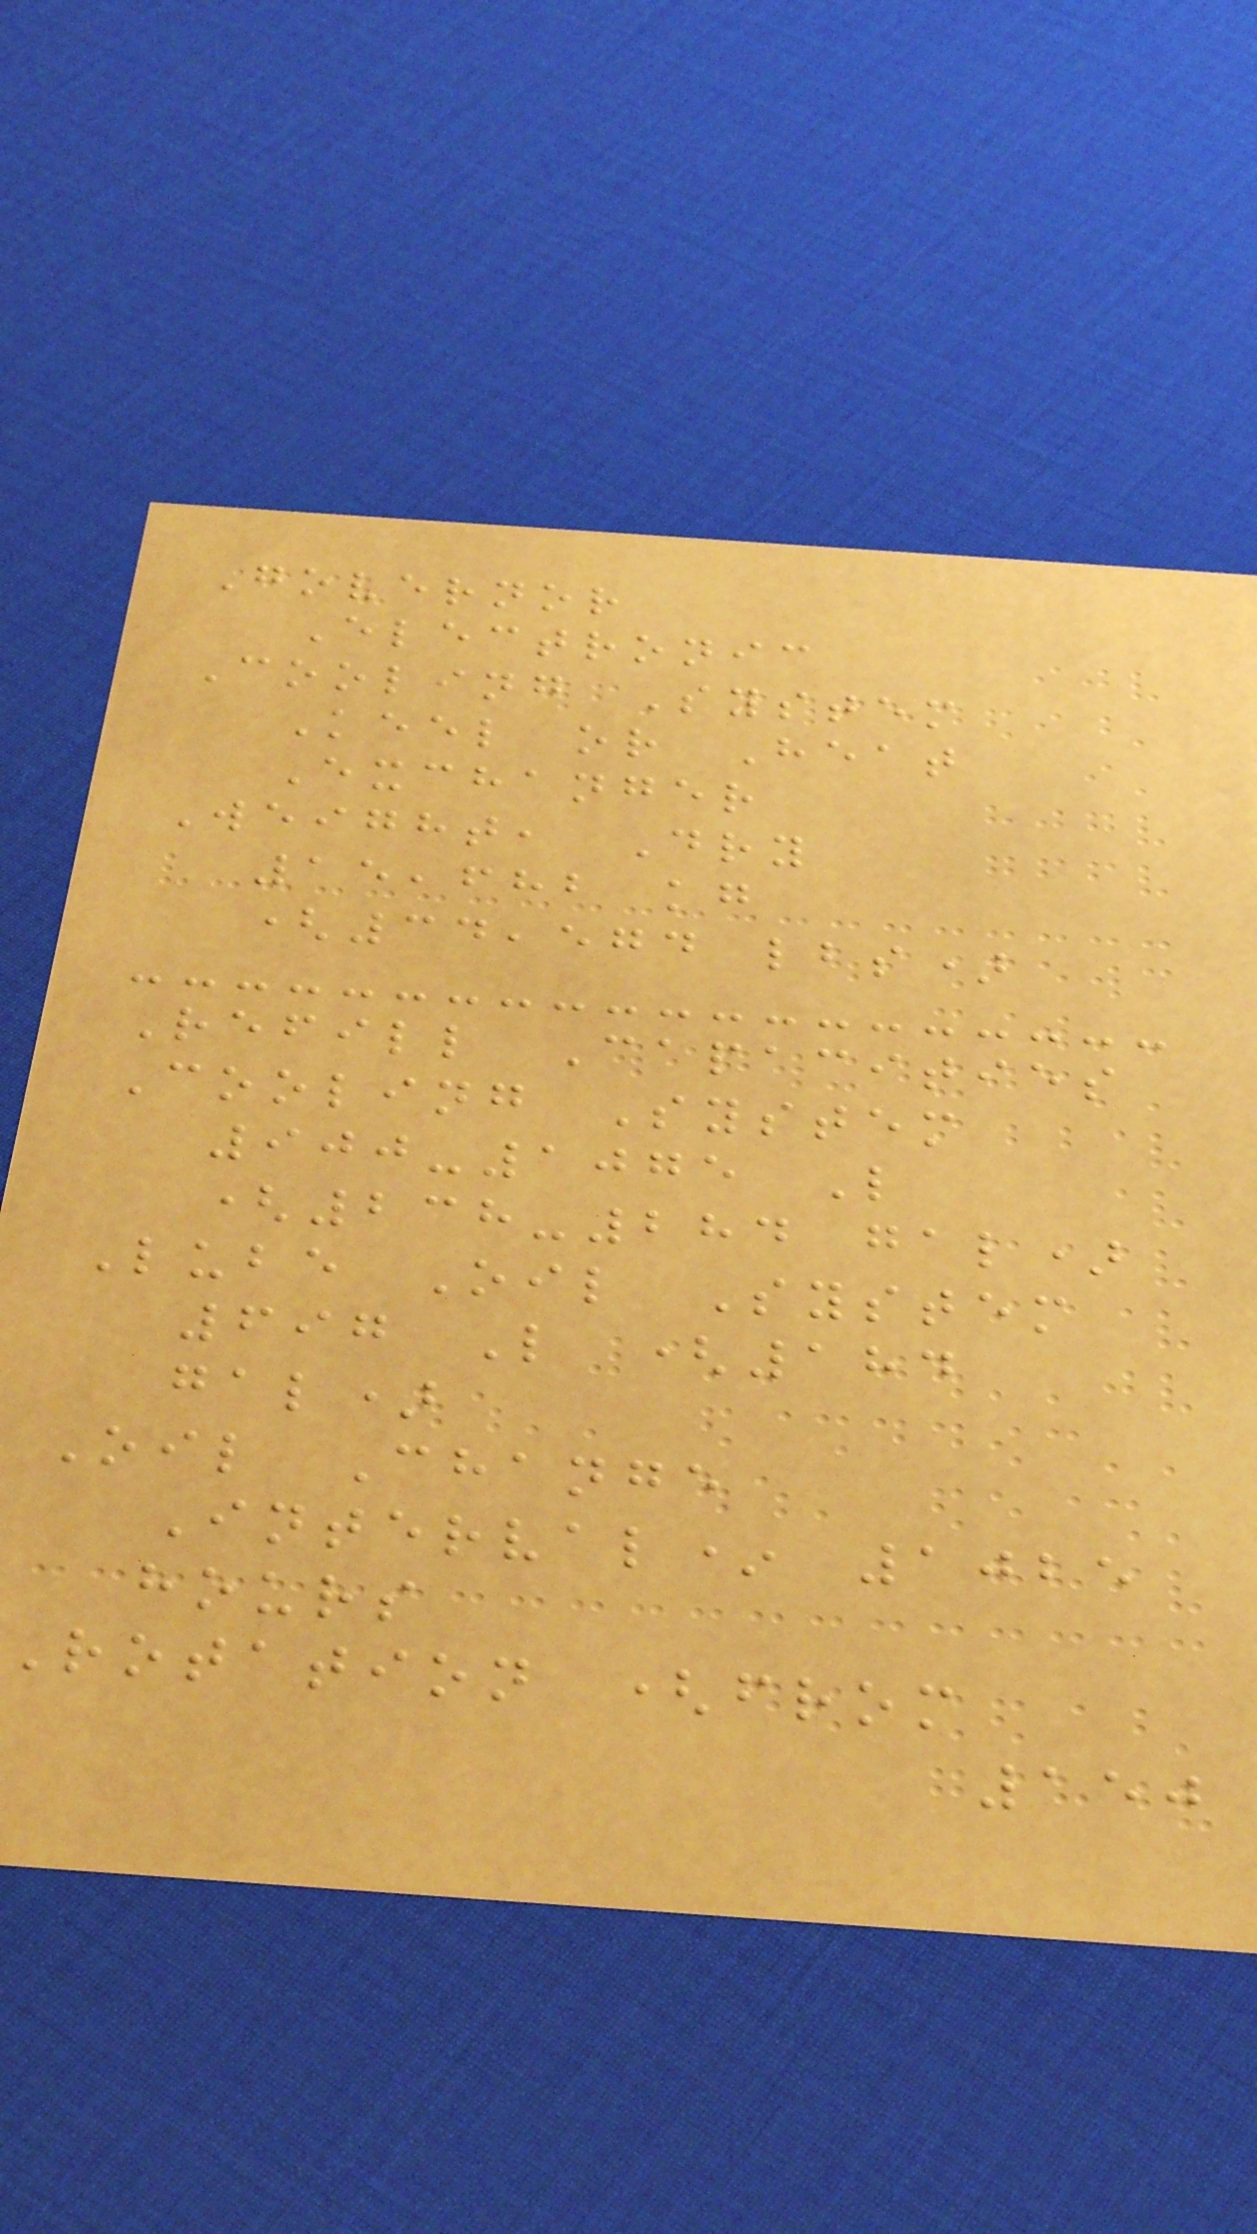Governor
Electronic
Cooling System
Keel or Heat
Exchanger
Weight, Dry
15,682 kg
(34,574 lbs)
Refill Capacities
Cooling System
900-1075 L
(238-284 gal)
Lube Oil System
697 L (184
gal)
Oil Change
Interval* 1025
hours
Rotation (from
150
